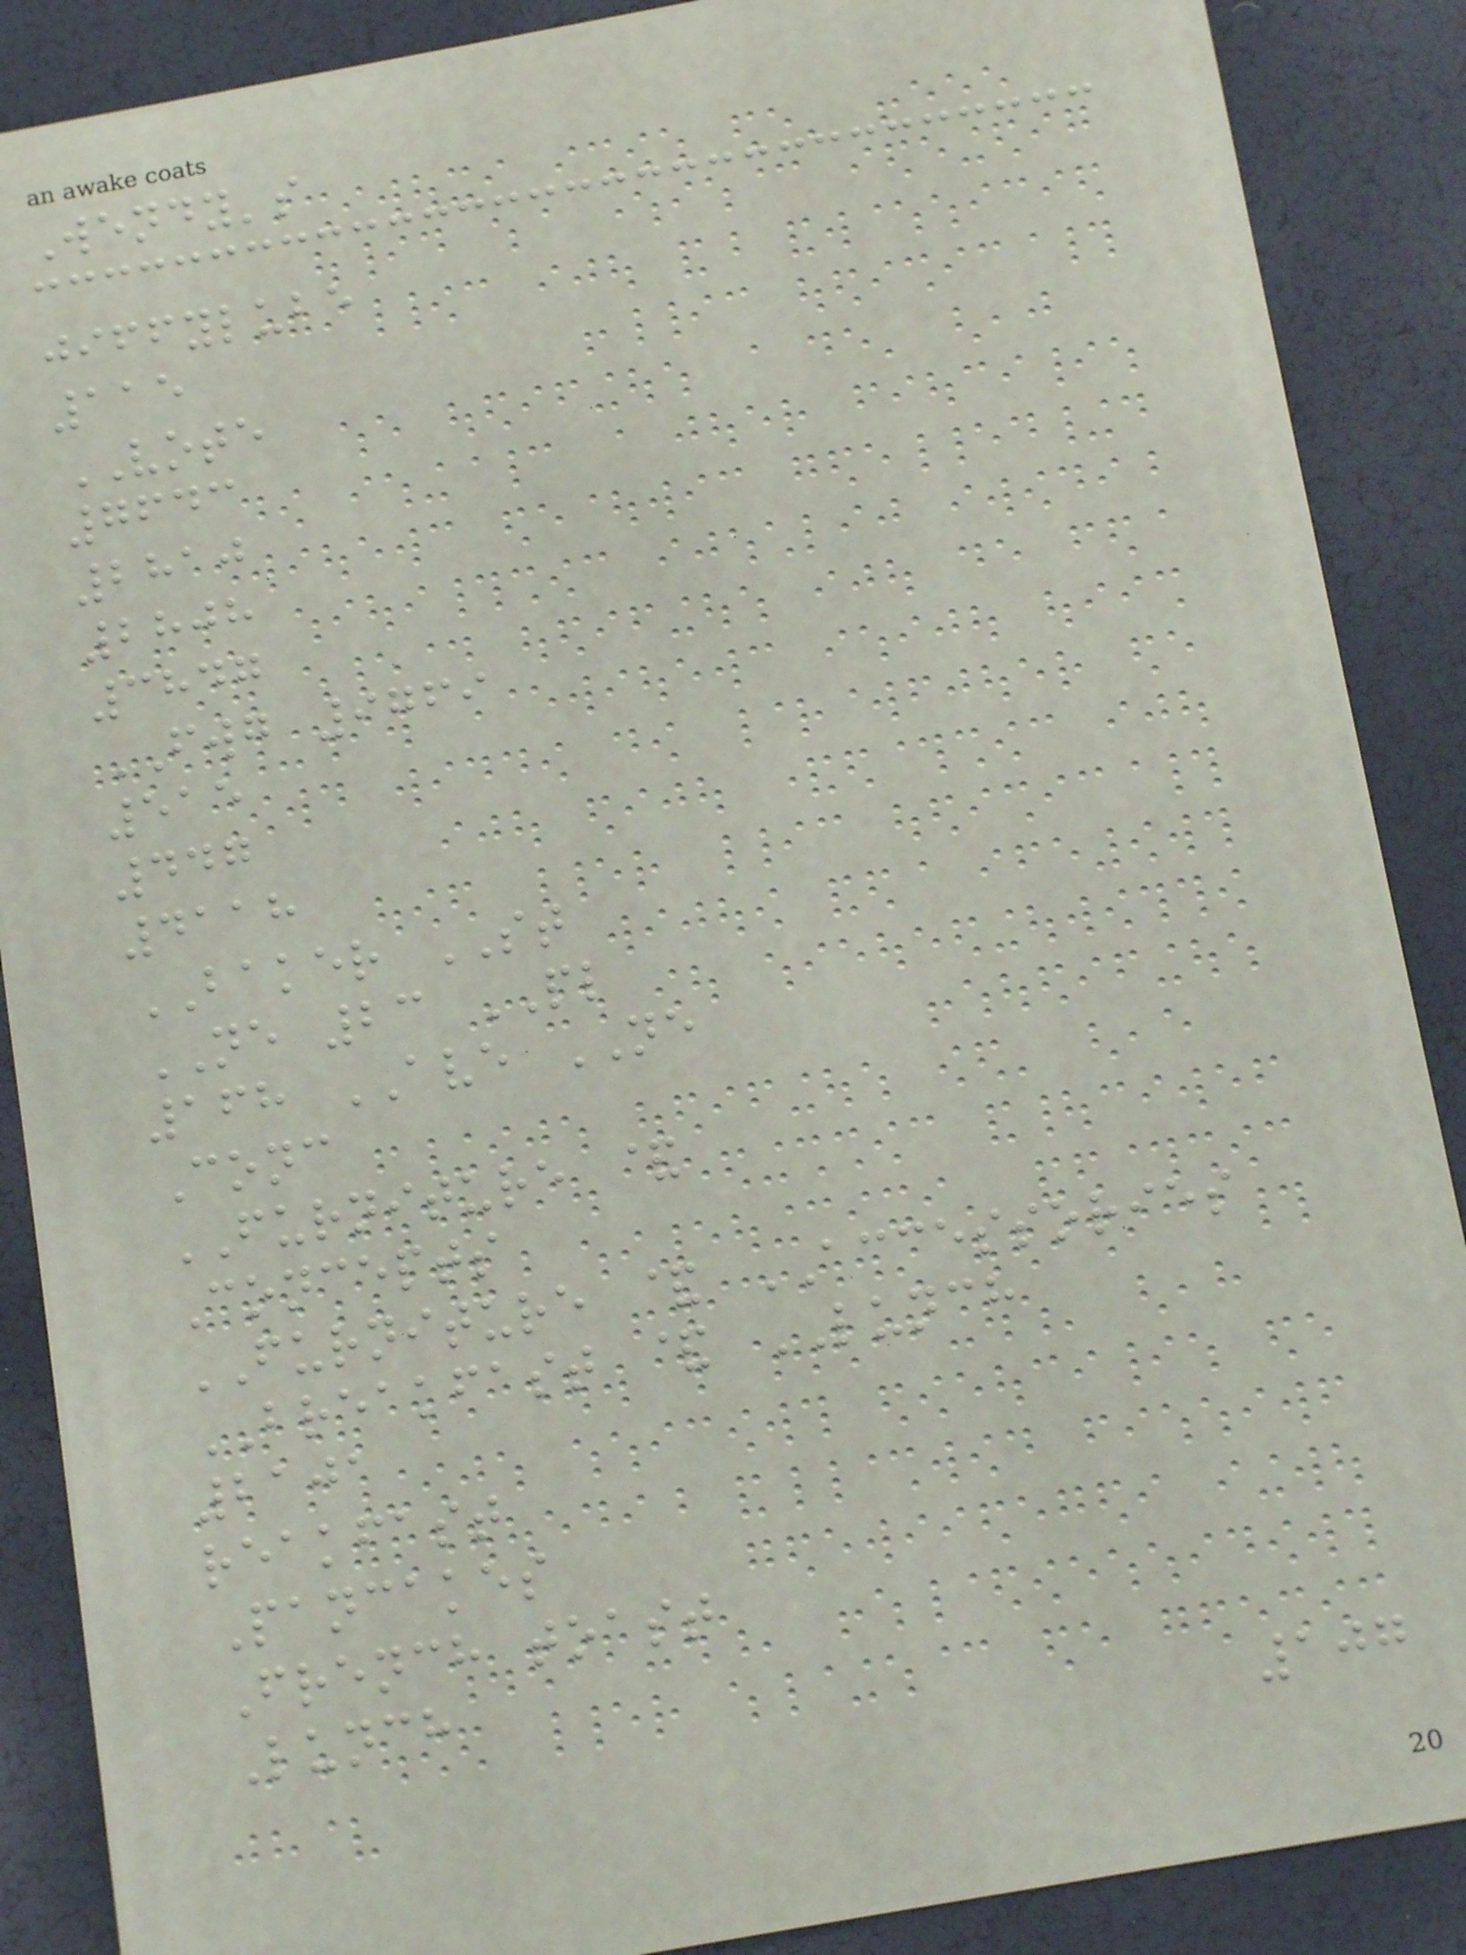Wendy's
jiffylube
115
VOTE
7643
2810
2808
3847
FWG 9769
515
447
4118
BAKER ST
NE 23 PL
168 AVE NE
Conc
FURNITURE &
Concepts
FURNITURE & ACCESSORIES
BREAKFAST & LUNCH
2101
reakfast
Pancakes
French toast
Lunch
107
